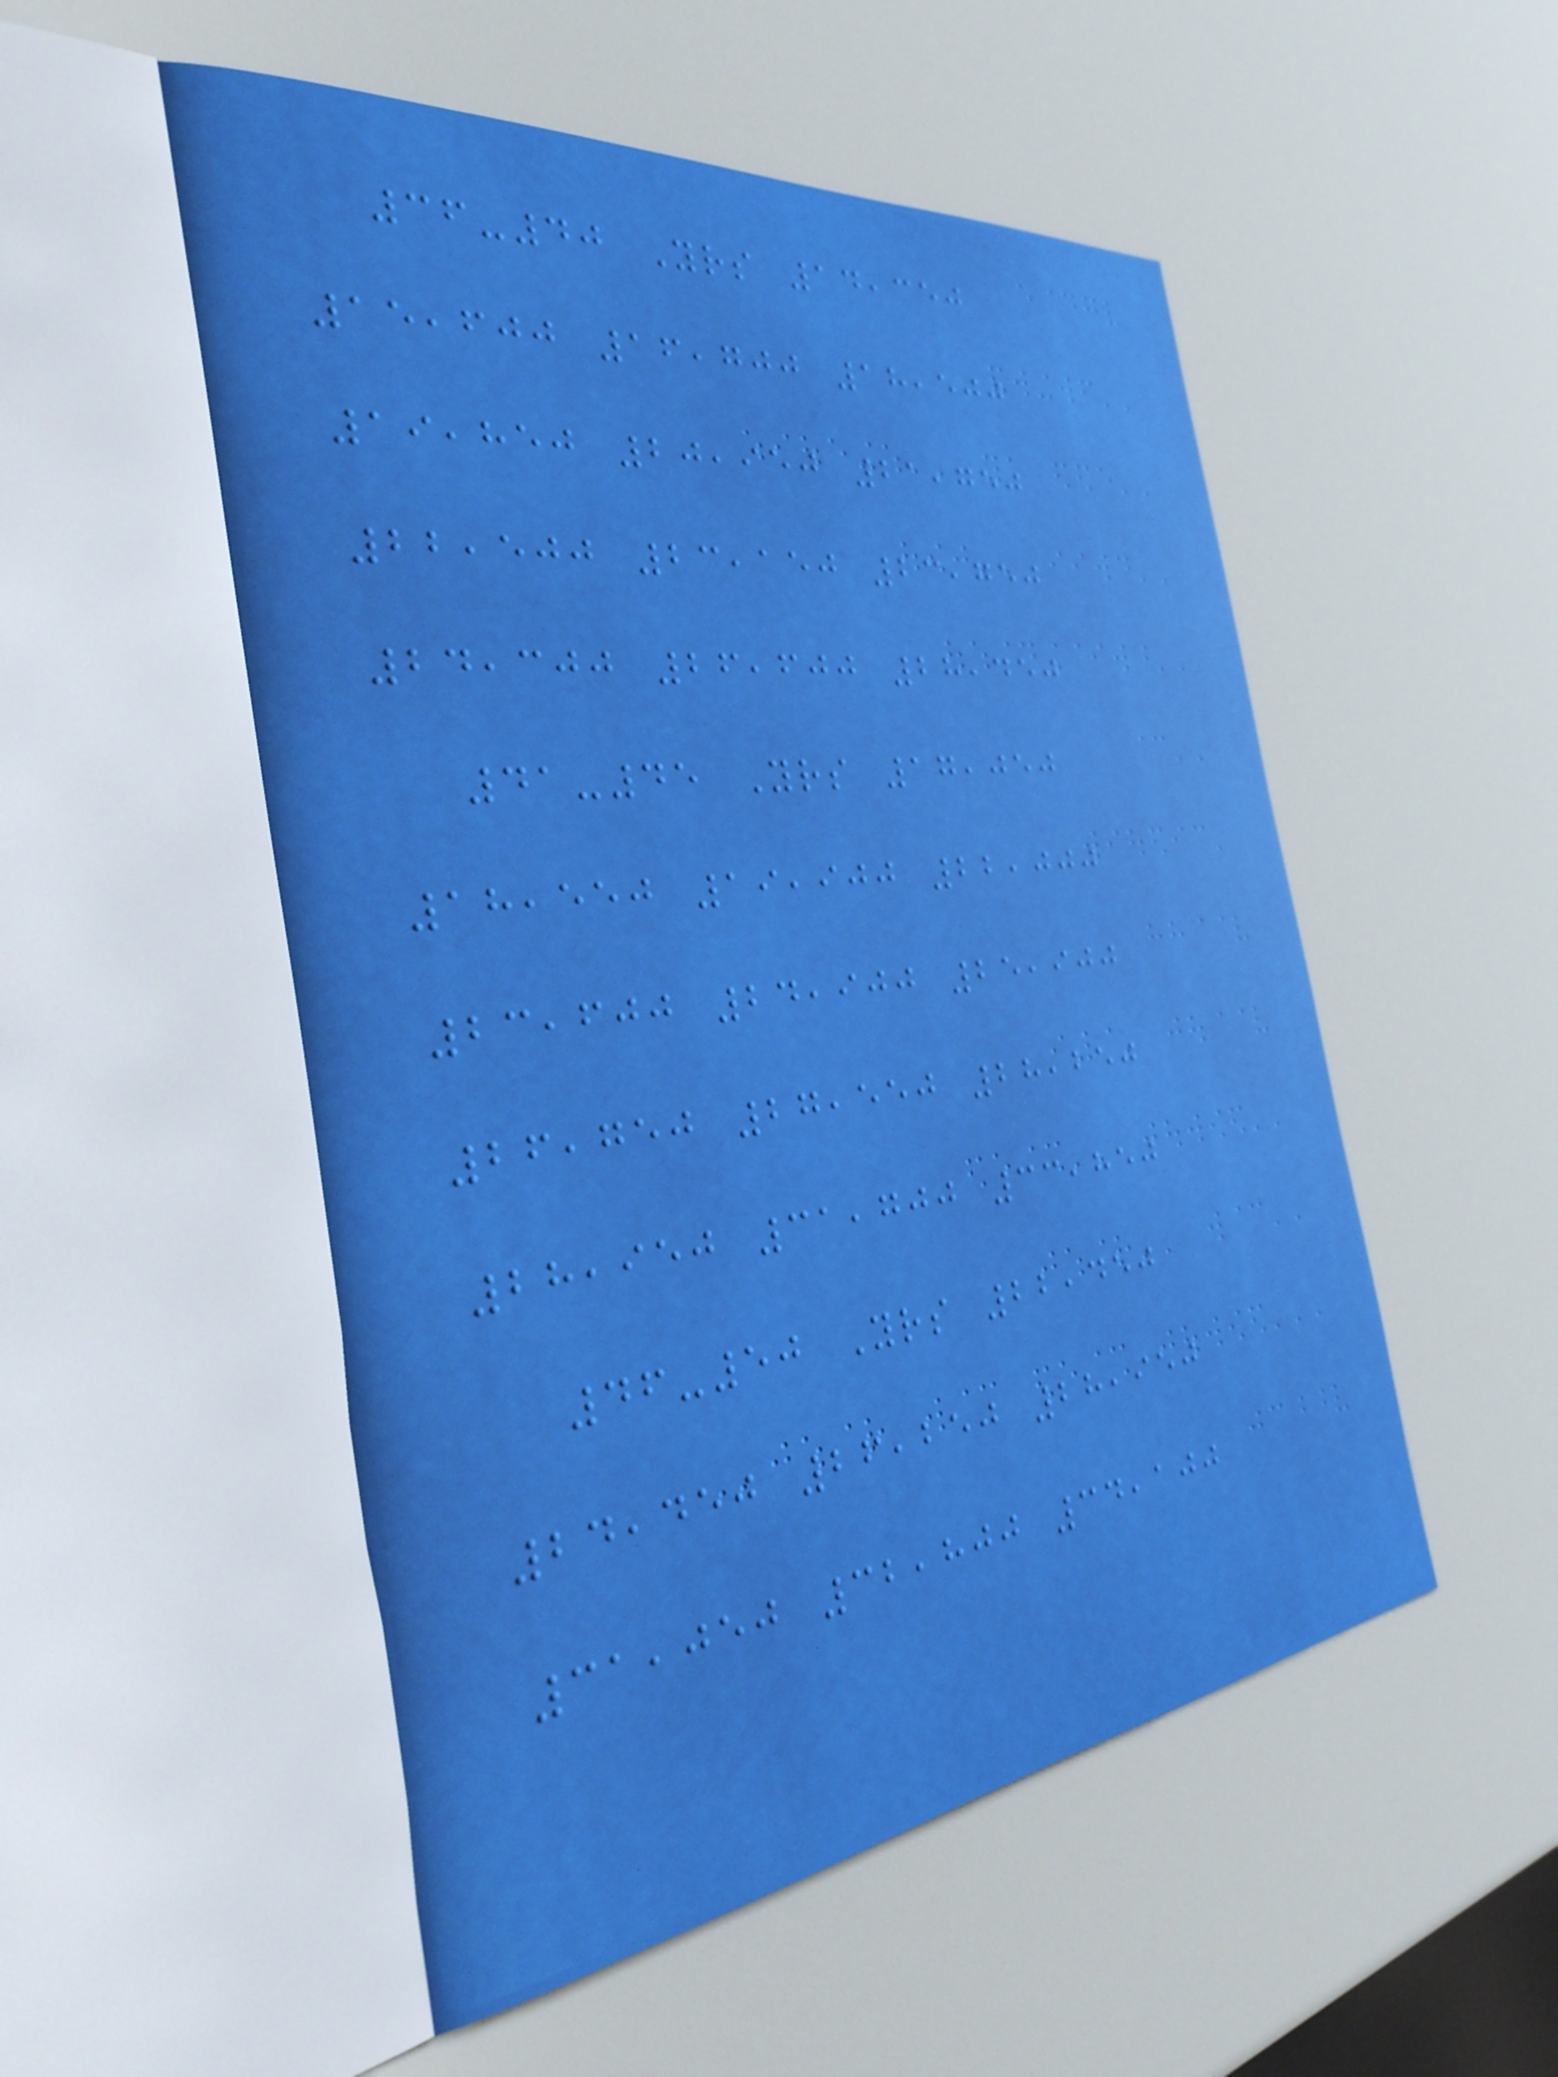36-40 Yrs 14,350
15,600 16,700 18,500
19,850 20,950 21,750
22,500 23,150 23,750
24,300 26,600 28,450
41-45 Yrs 17,050
18,550 19,900 22,000
23,600 24,900 25,900
26,750 27,550 28,250
28,950 31,700 33,850
46-50 Yrs 22,450
24,450 26,250 28,950
31,050 32,800 34,100
